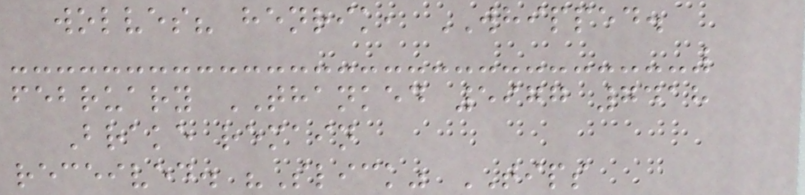wolves? henrik, WHIPPED.
february THANKED 5977 7418
Brake remain
received. "Slick" TIPS
